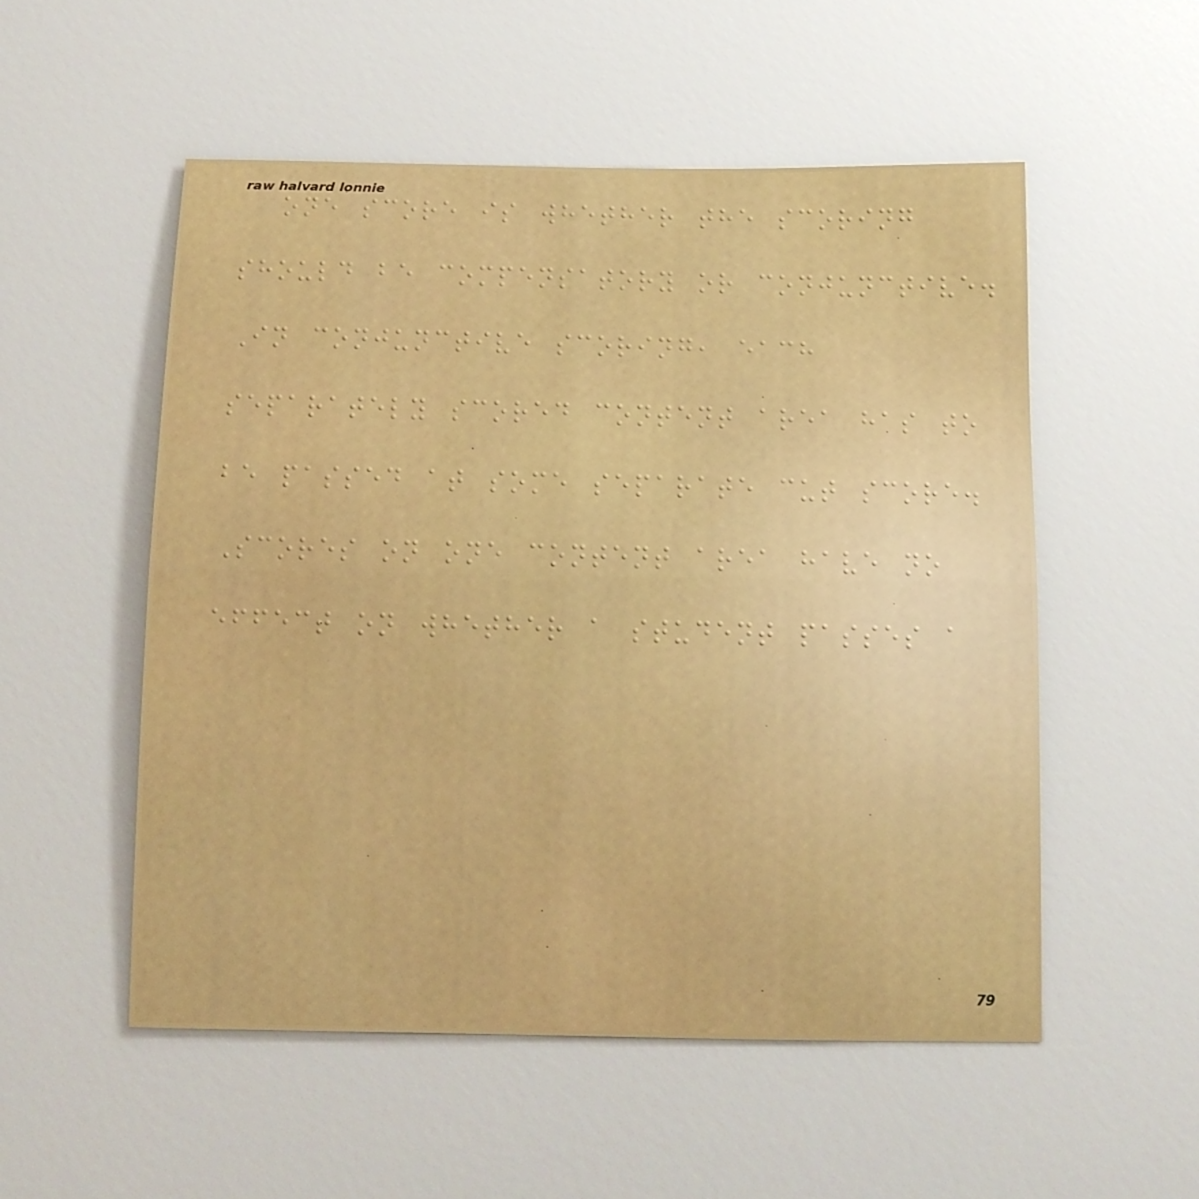one score is whether the scoring
should be compensatory or conjunctive.
In conjunctive scoring, each
separately scored content area has to
be passed at some separate cut score.
Scores on one content area have no
effect on whether a student passes a
